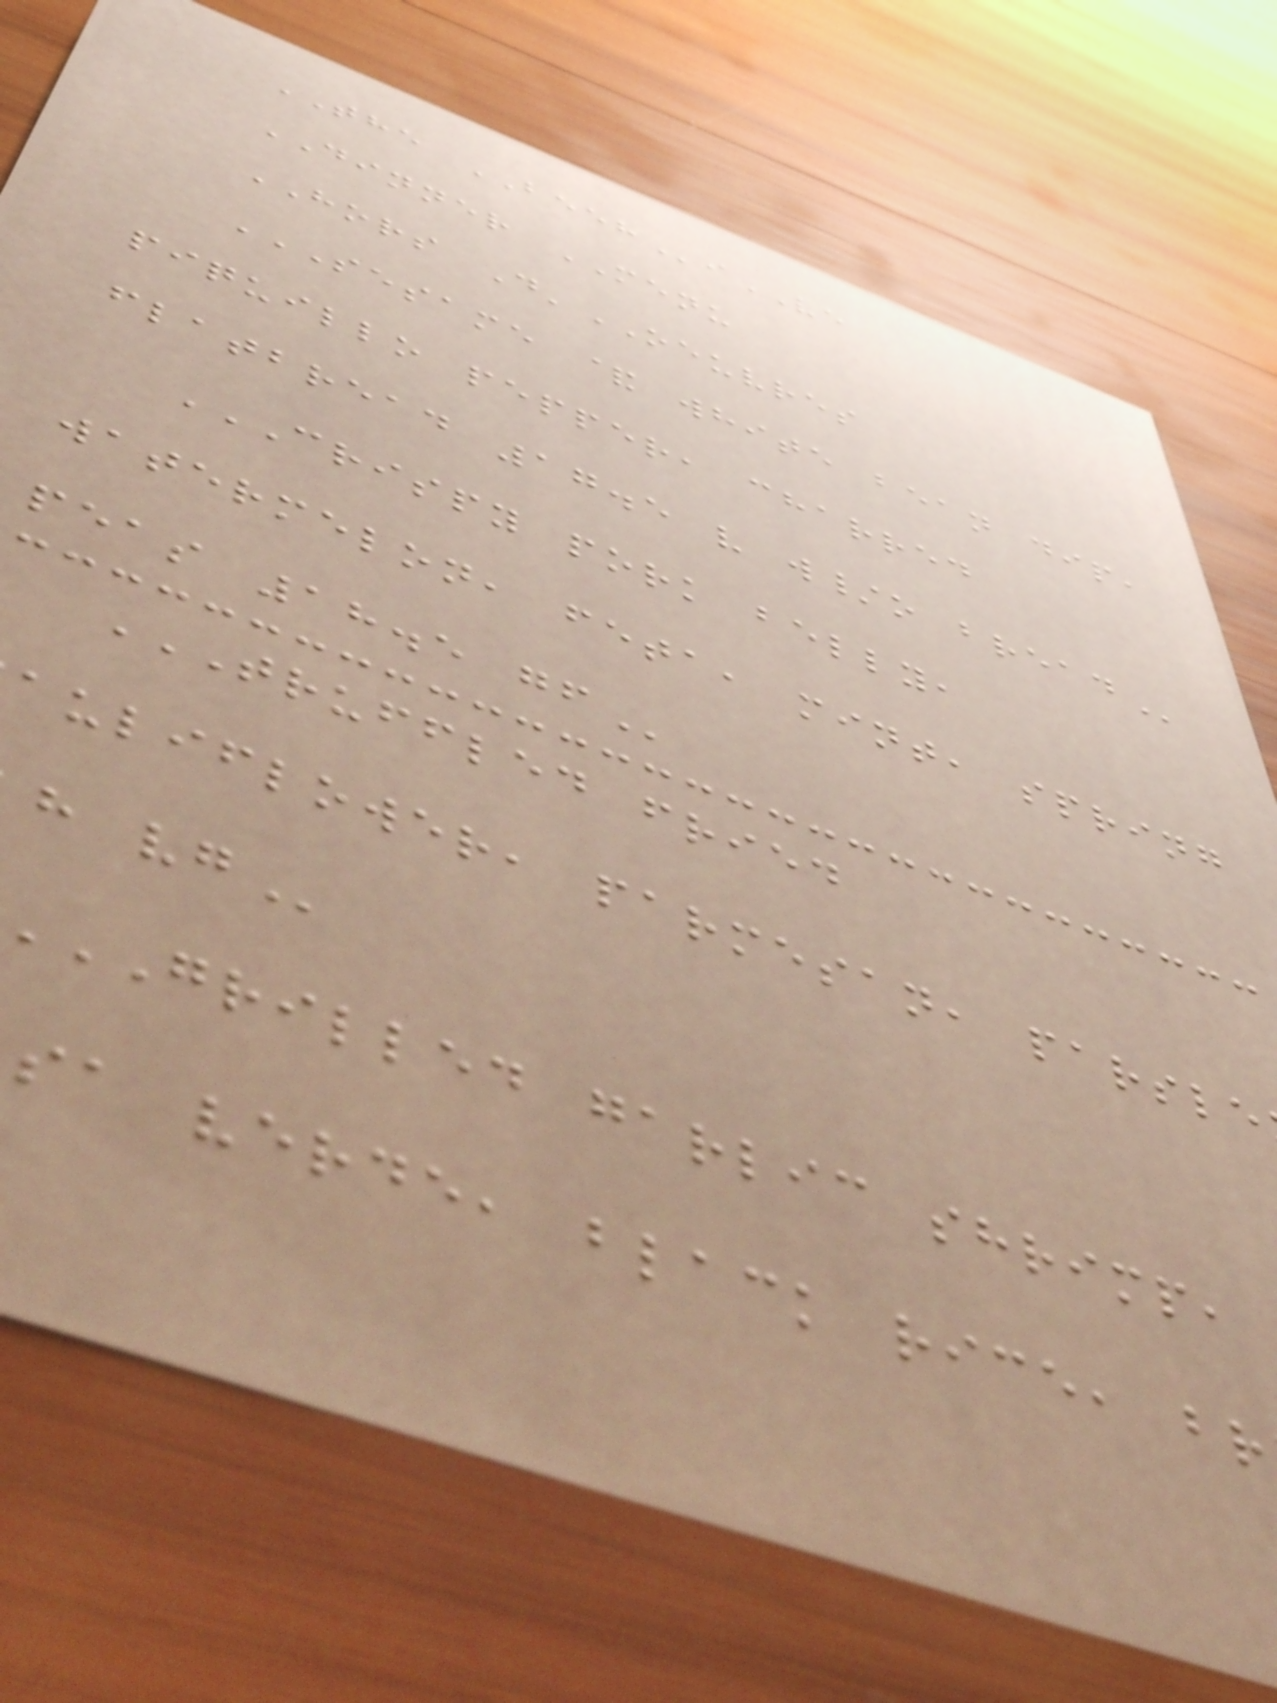THE BEEHiVE
DINNER MENU
HORS D'OEUVRES
SESAME & WHITE BEAN DIP,
piquillo pepper, charred
flatbread 17.5 v w/o
CRISPY PORK BELLY,
watermelon, feta, mint, spring
peas 18.5
TRUFFLED FRIED
auliflower, parmesan,
GRILLED garlic shrimp,
sa verde, black rice,
